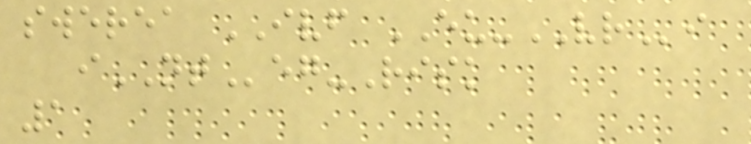swerea IVF EU-VRi
iNTeg-Risk
1
